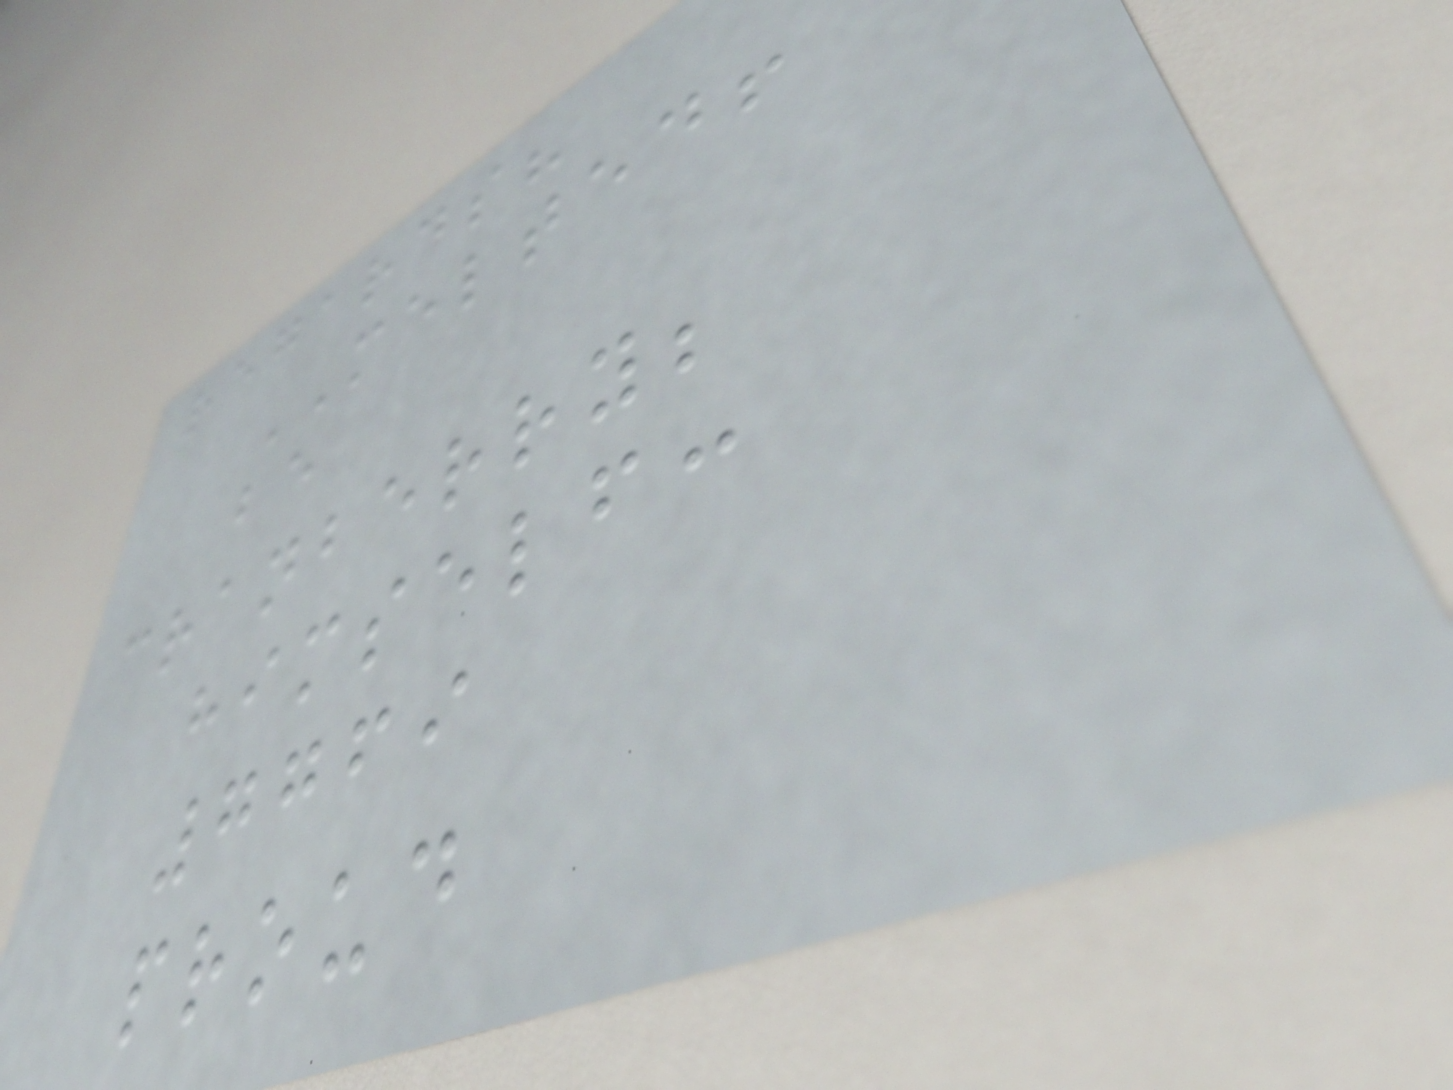regards?
MELTED!
be
cranberry;
himself:
7769
proud
